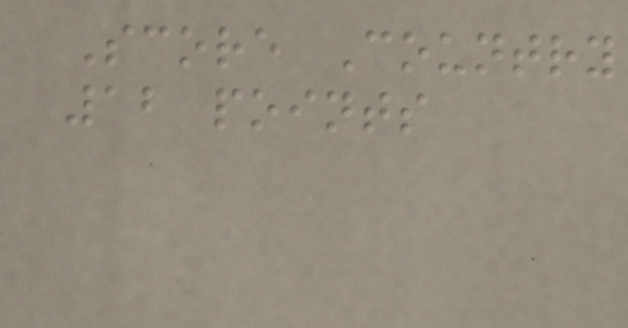Score Country
12 points
